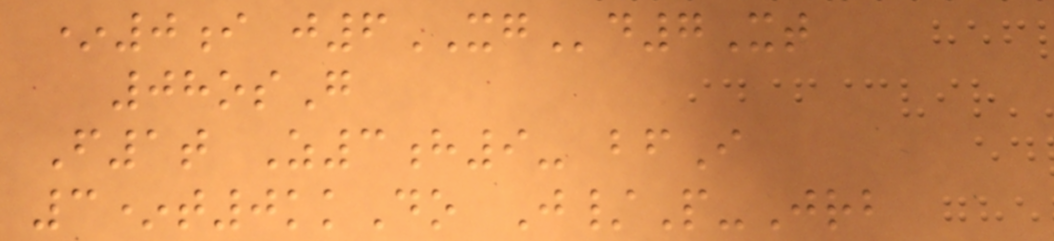*0i j6XGd7Xt
08osG
F1t Z3h9- bfI
3*t0kkDo J/P-Jrb
